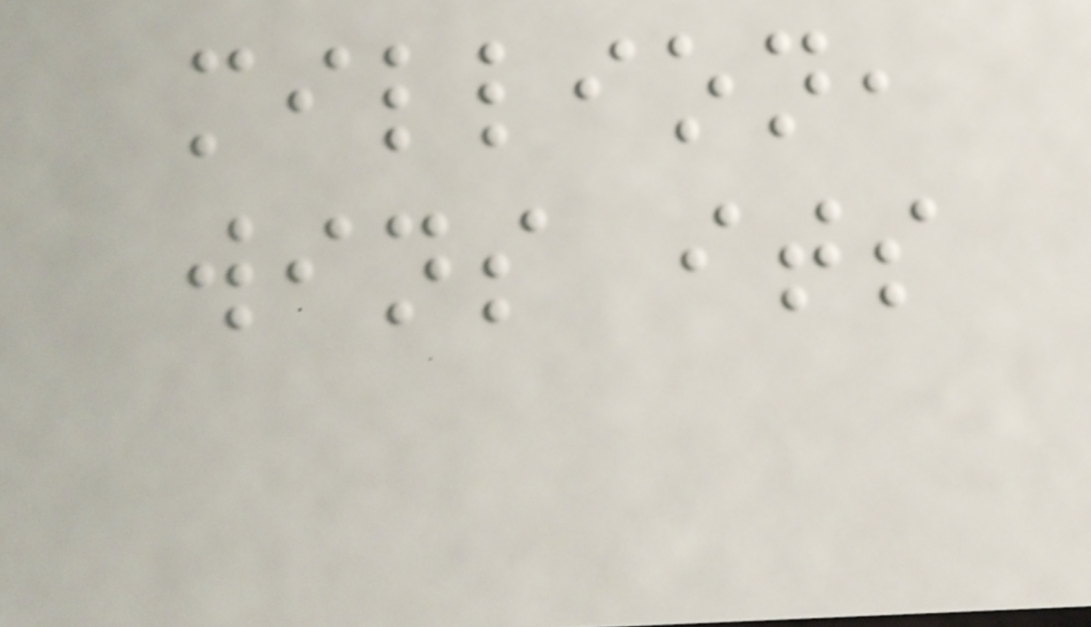million,
wins its
